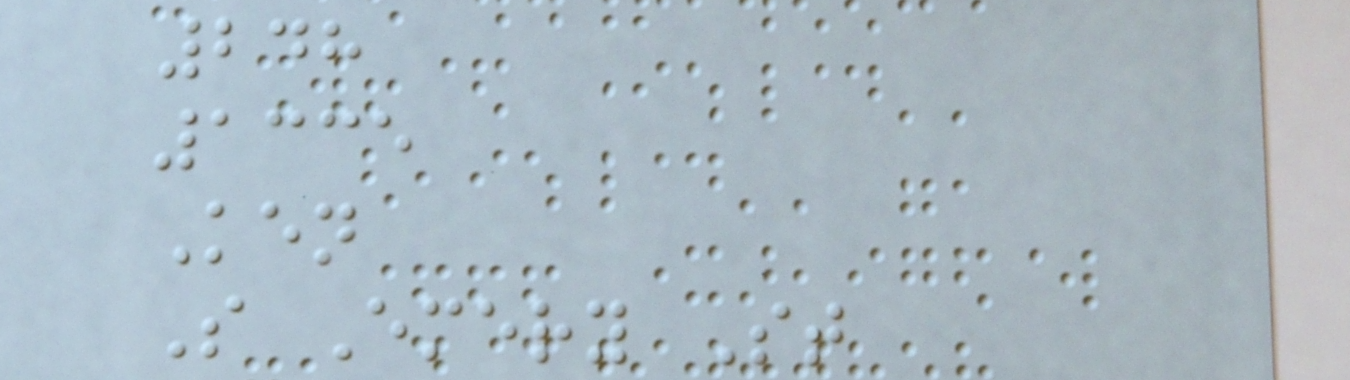248
1335
Ken
S Emery St
